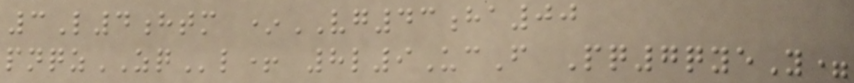3L4htm *VG43ha00
pnqzZQl+ 8l9UcF Pq7qyeY=
